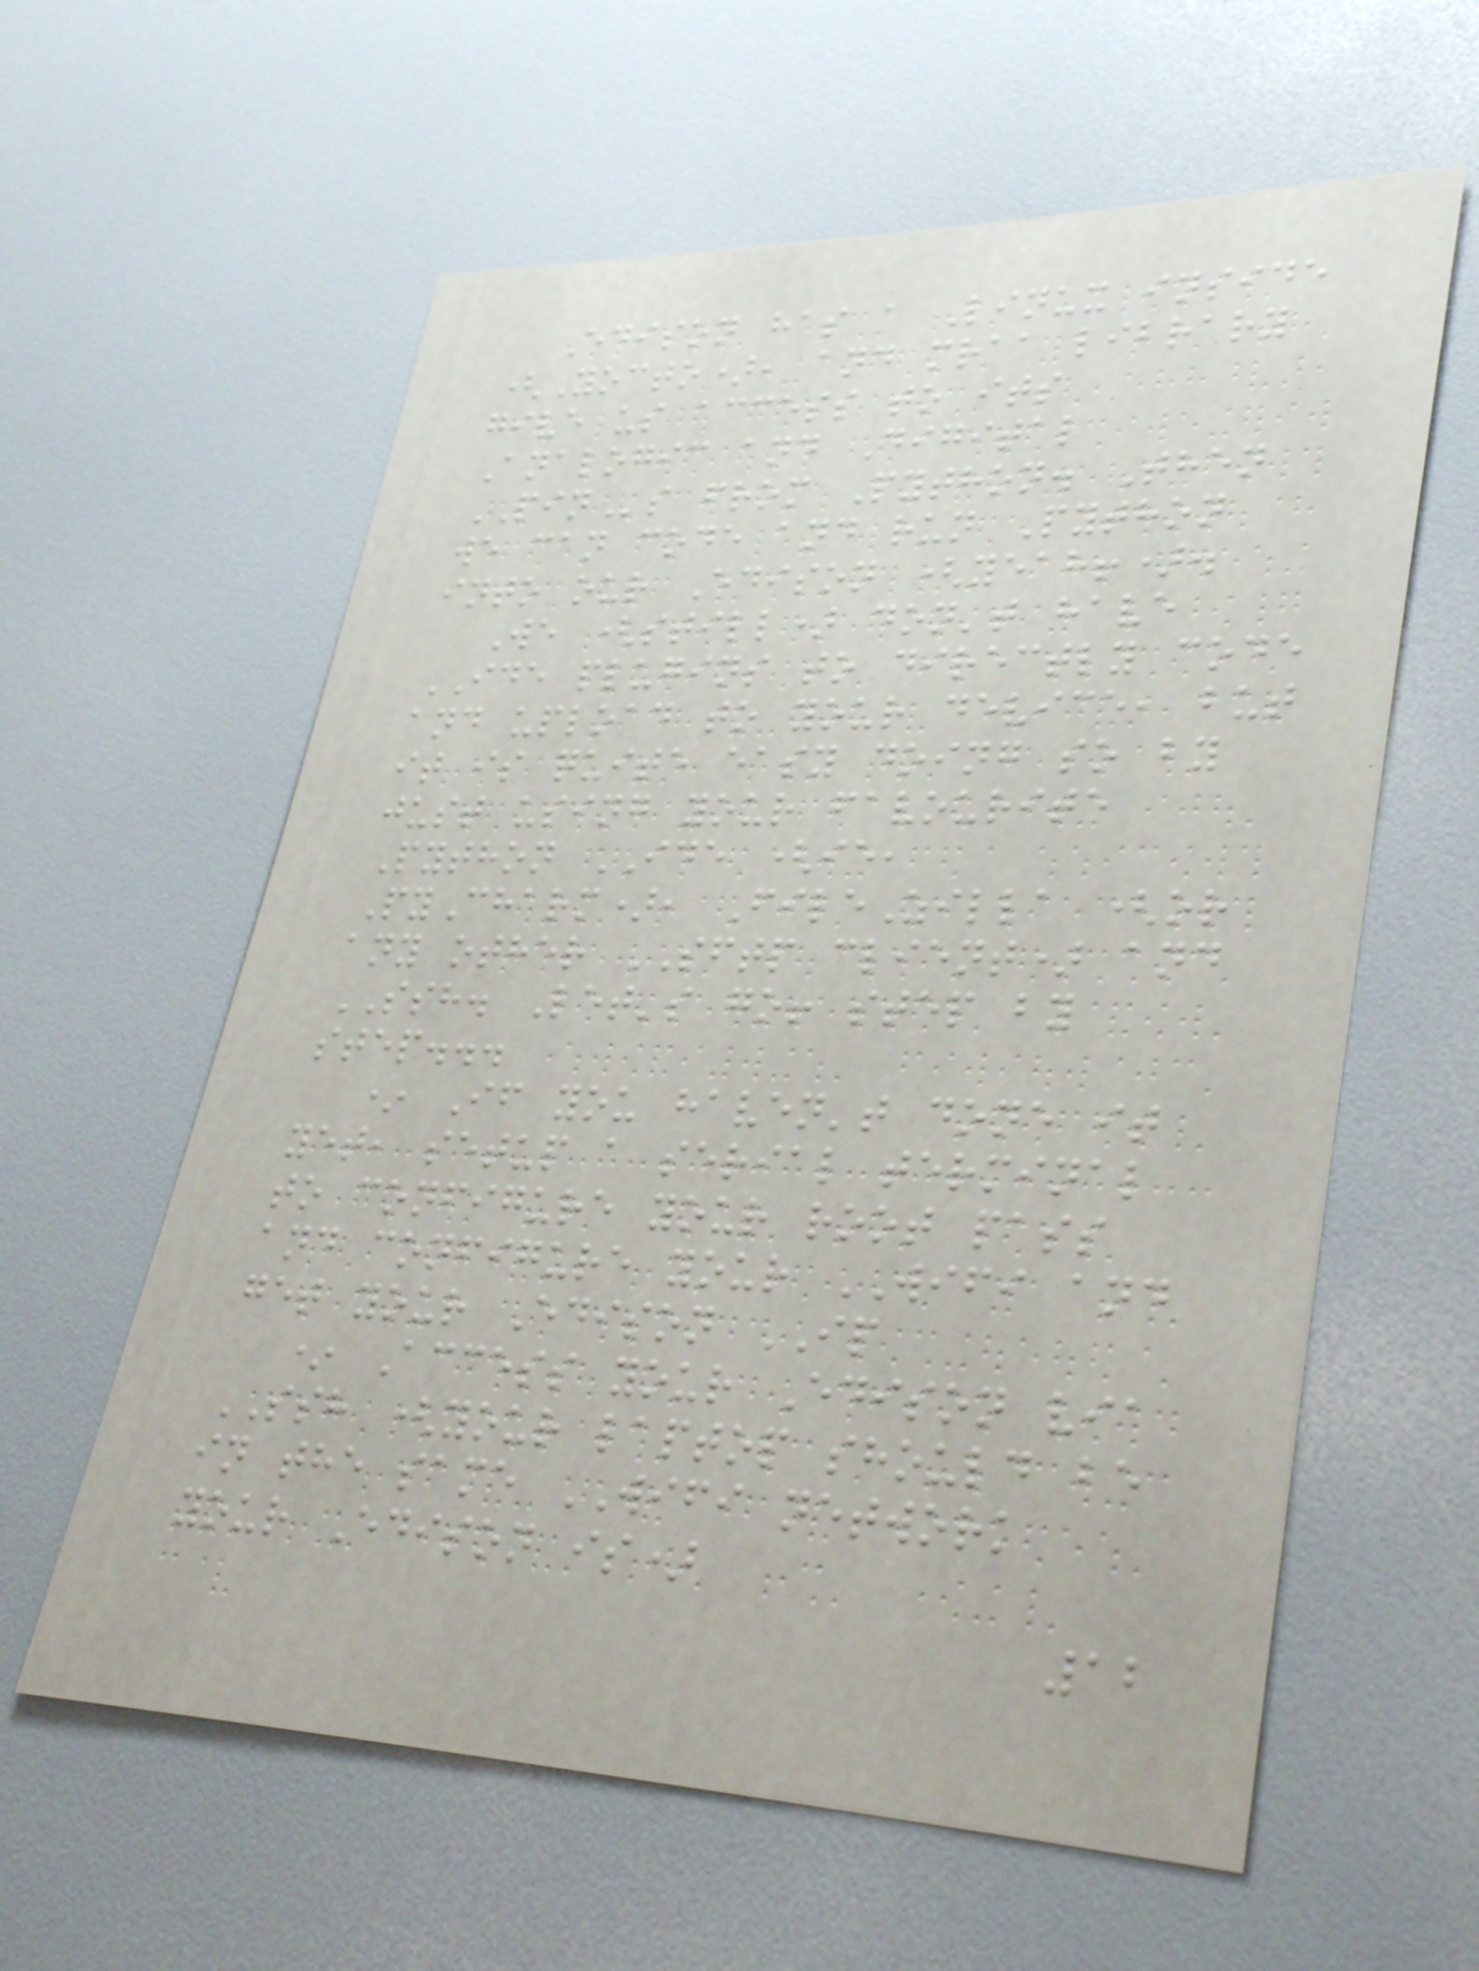Edison has a Linux inside
(Yocto), and mraa library
give us access to its
Analogic and Digital
PINs from Python. Then
we can code and run Python
into our Edison (yeah!).
We (still) don't have
IDE plugins to directly code
and upload to your device, but
it is quite easy doing so by
just using your favourite
Python IDE (ie,
PyCharm), FileZilla (or
any other SFTP client) and
SSH. Let's go! step by
step...
* If you haven't done it
yet, setup a serial terminal
to configure your root pass
and configure your WIFI and
get your Edison IP
* Access your Edison via
SSH (your laptop should be
in the same WIFI network
your Edison is)
12
